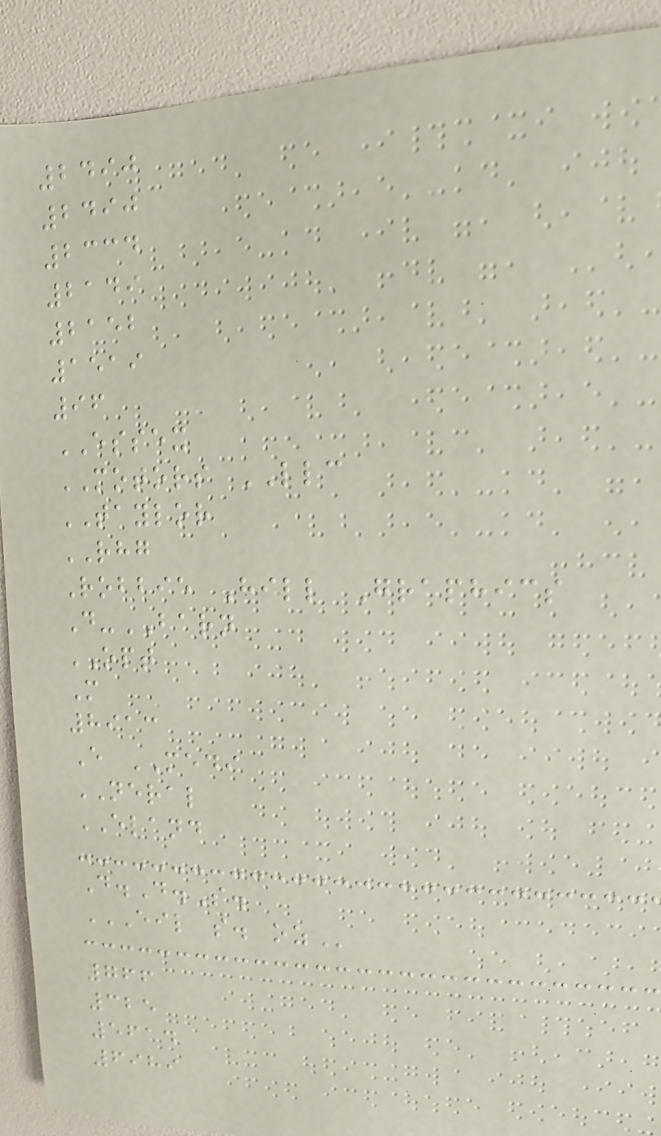2490
2490
2334
2149
2152
1519
96
ESSEX
MOTORS LLC
TAYLOR
RHG
Robbie Hill Graphics
D-BARN
OPT
M
8913
E MEDI
NERAL
ELAND
D.D.S.
EIL S. OZ
766
325
5614
6989
